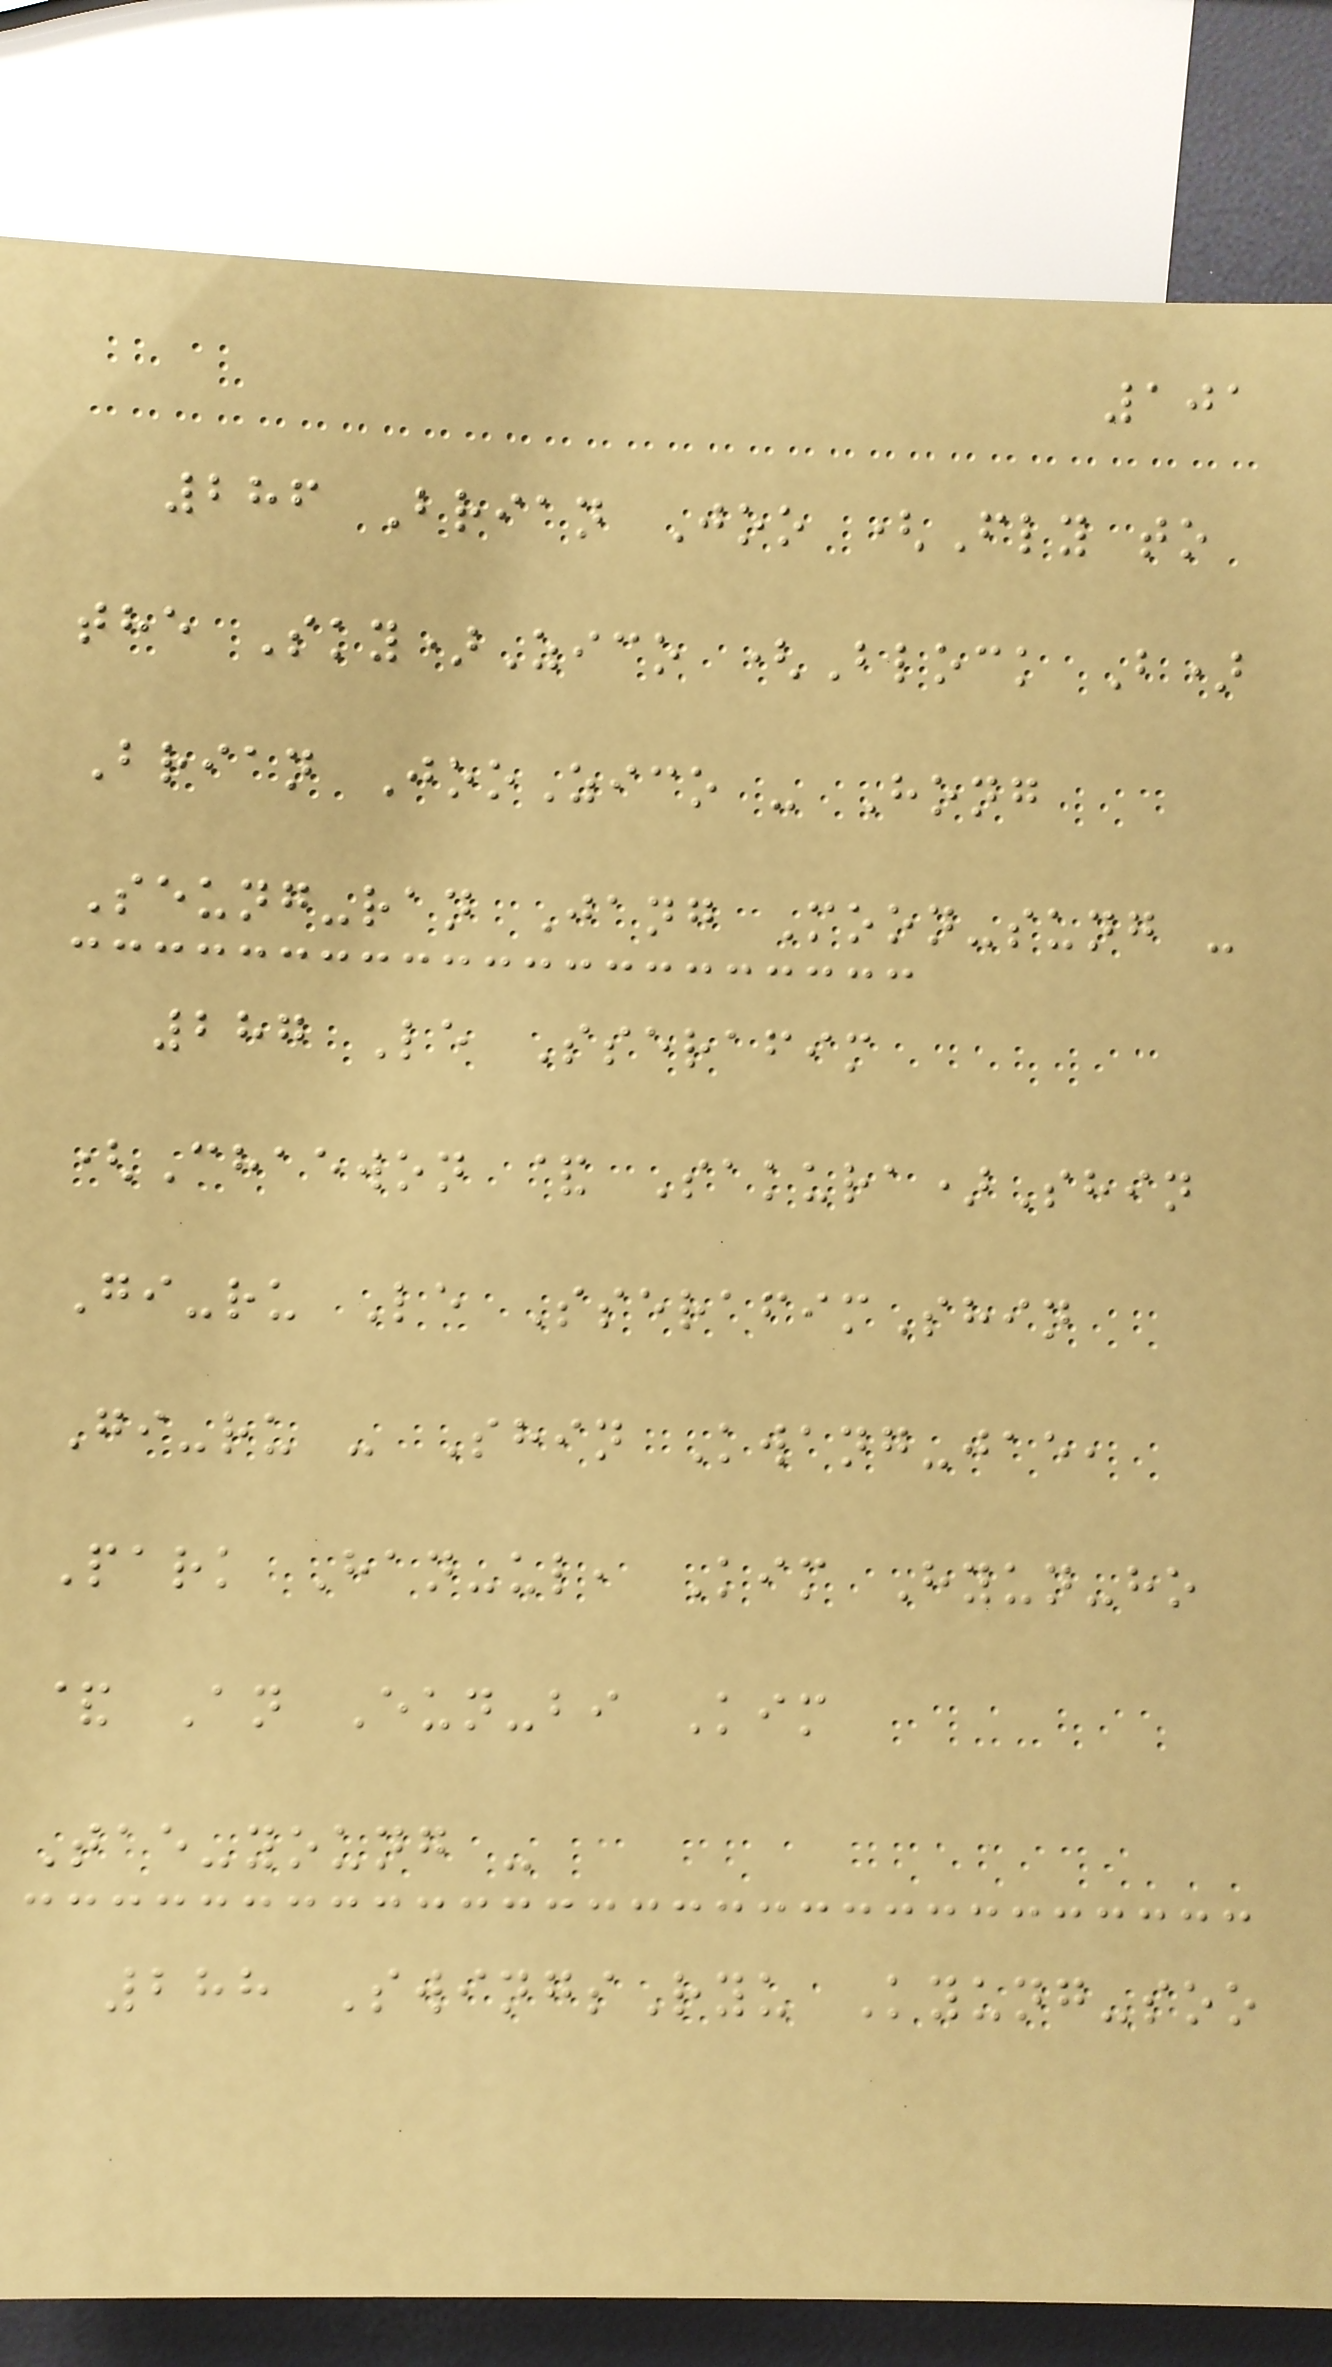101
286 Brian Joo (Fly to
the Sky)Zico (Block B)
Brian JooZico - Hong
Seung-ran Jang Moon-sung -
287 Le Sserafim
(Chaewon & Sakura)Shin
Gi-ru Le SserafimShin
Gi-ru - Shin Kwang-jae,
Park Han-ul, Kim Hyun-ho
& An Eun-bi Kim
Tae-young -
288 SwingsRyu Kyung-soo
